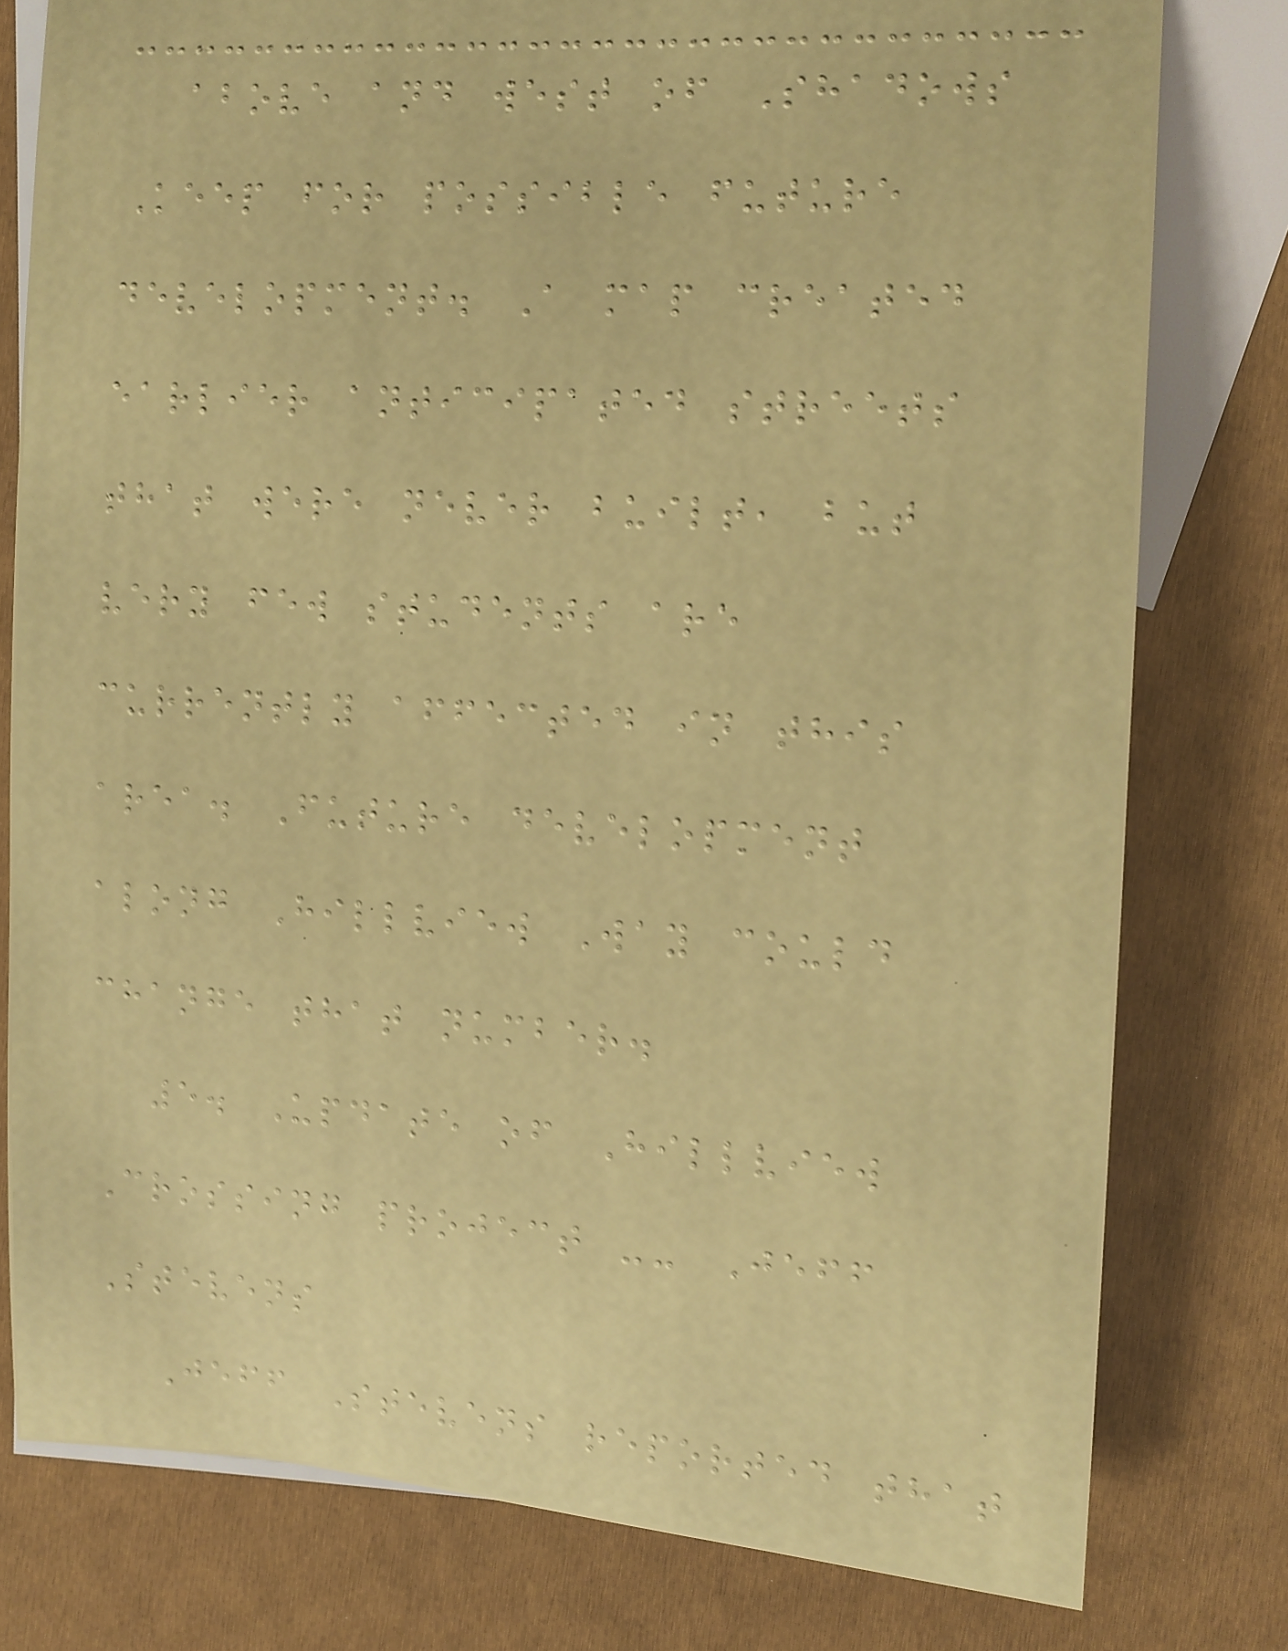above and west of Shadows
Keep for possible future
development. A map created
earlier anticipated streets
that were never built, but
very few students are
currently affected in this
area. Future development
along Hillview Way could
change that number.
5. Update of Hillview
Crossing project -- Jeff
Stevens
Jeff Stevens reported that
